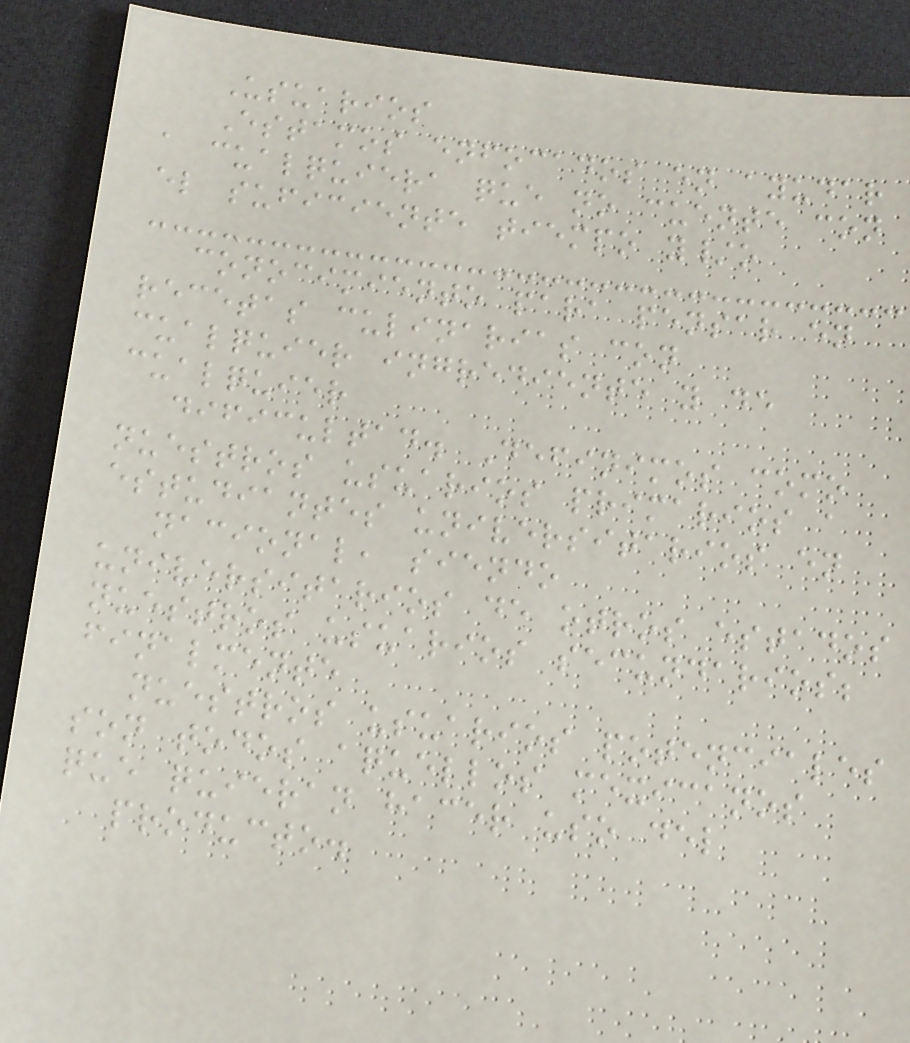Usuarios
Estamos enfocados en ayudar
a cualquiera que no cuente con
el suficiente tiempo y/o
conocimiento para pensar en
recetas culinarias con
cualquier ingrediente y de
cualquier
dificultad. Definimos como
nuestros usuarios primarios a
estudiantes universitarios en
nacional, siendo
universitarios de otros estados
nuestros usuarios secundarios;
finalmente
nuestros usuarios potenciales
son todos aquellos mexicanos
que quieran hacer uso del
producto.
